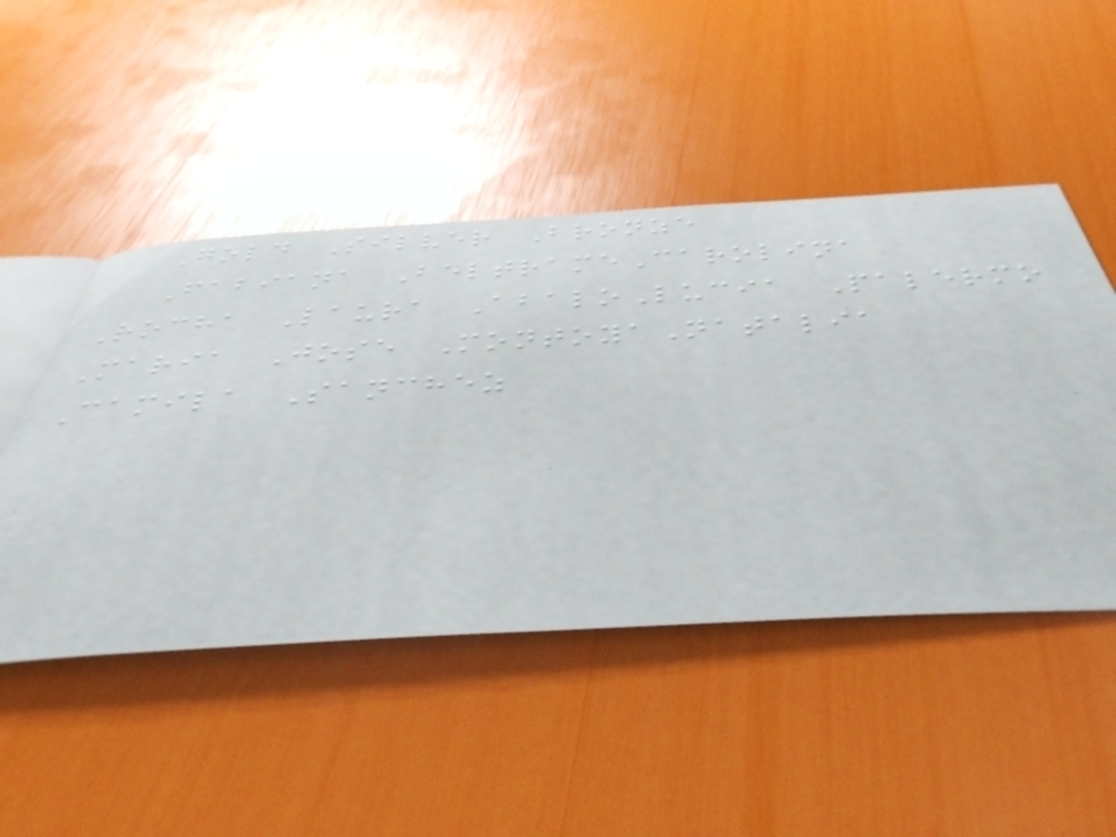Gold Silver Bronze
Fabiana BeltrameCarolina
Rocha Laura AbaloLucia Palermo
Maria Jose MontoyaNatalia
Camila Sanchez
